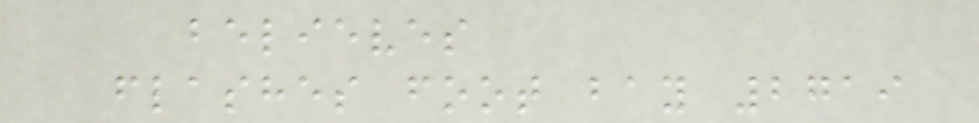believes
flashes foot bay 2719
